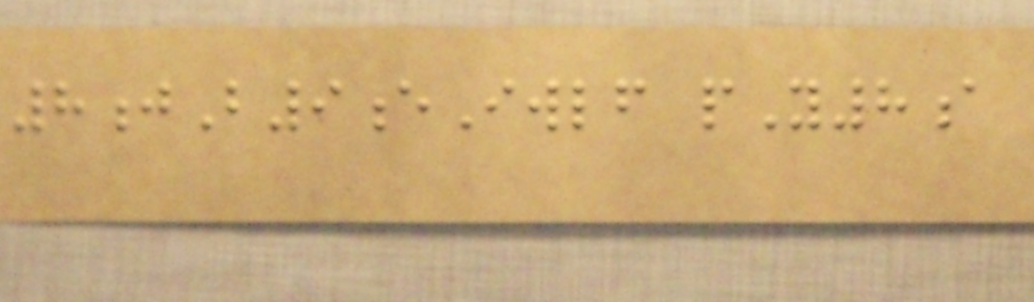8jB9eIwlf pY8a
